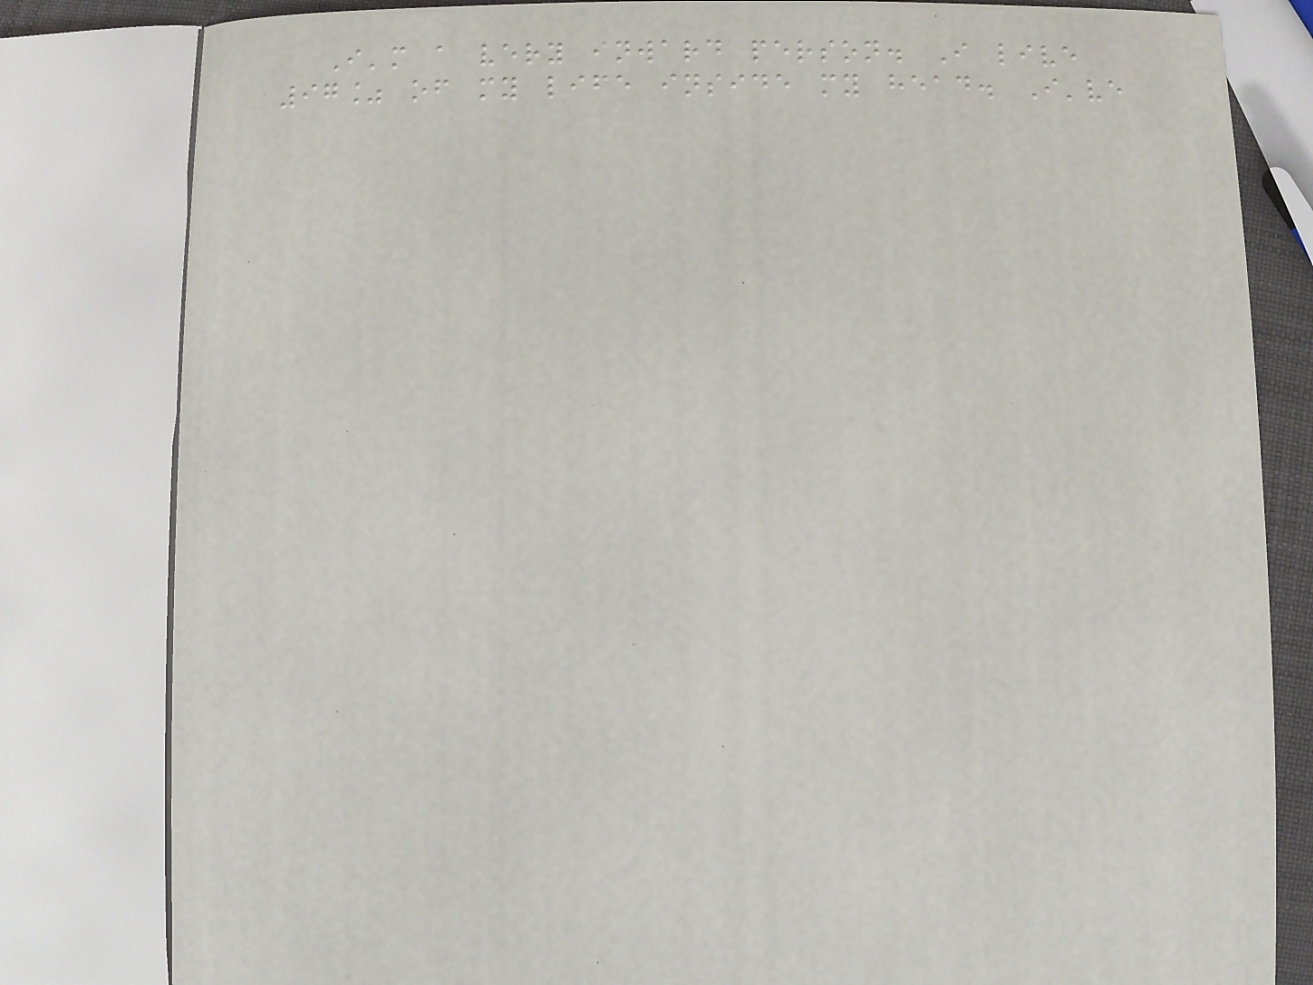I'm a very inward person. I live
97% of my life inside my head. I've
